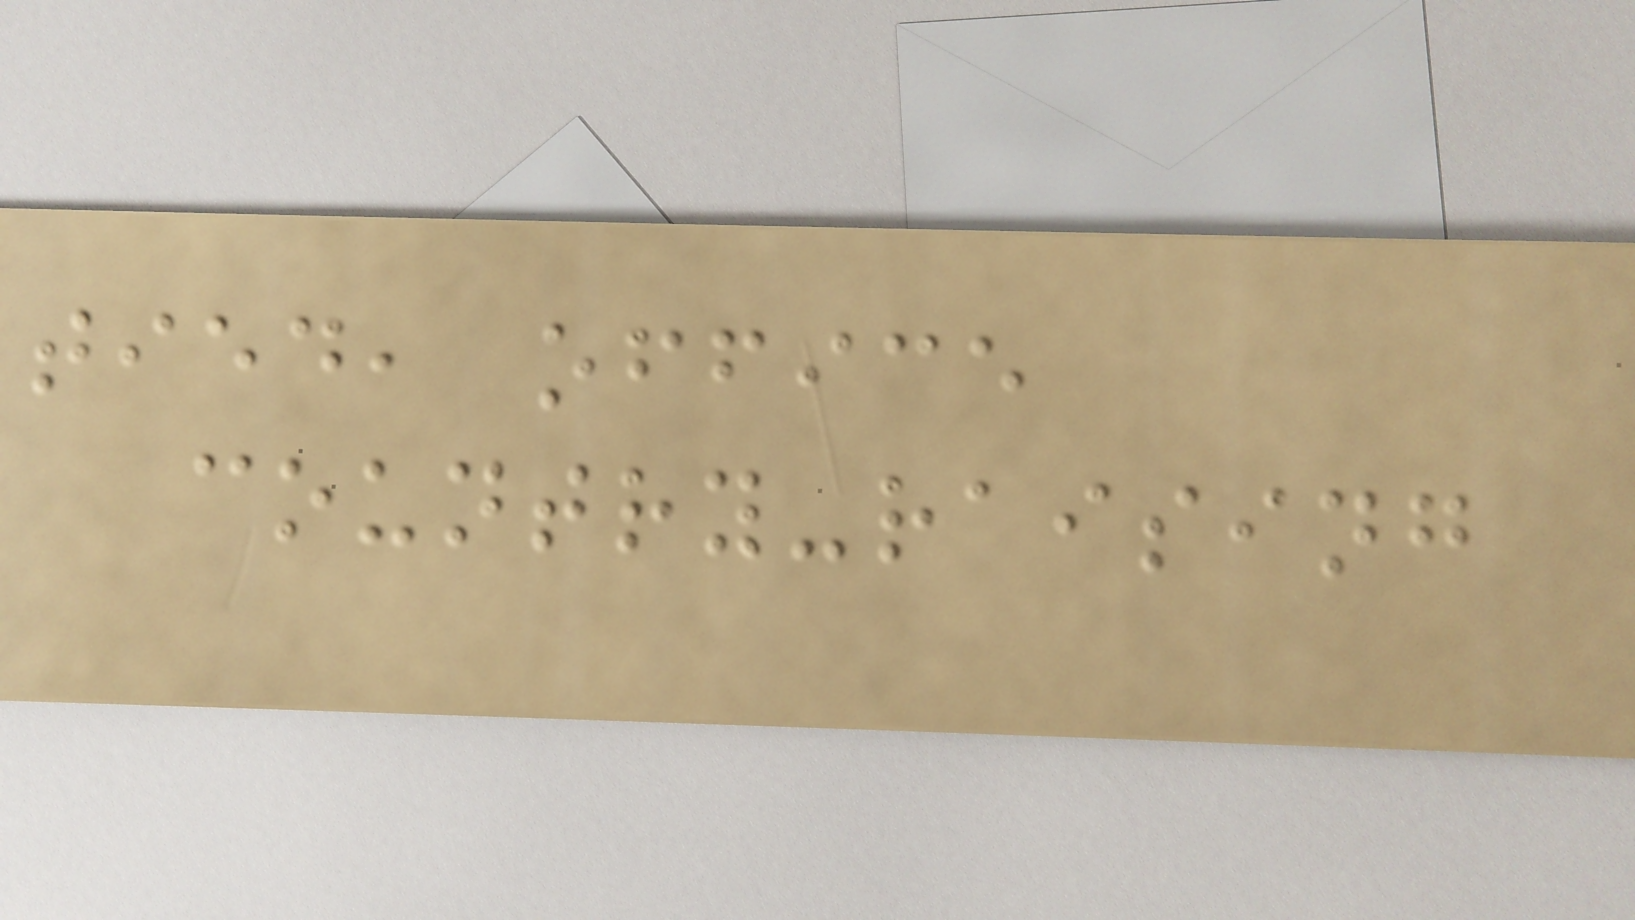tied, office
country-raising
